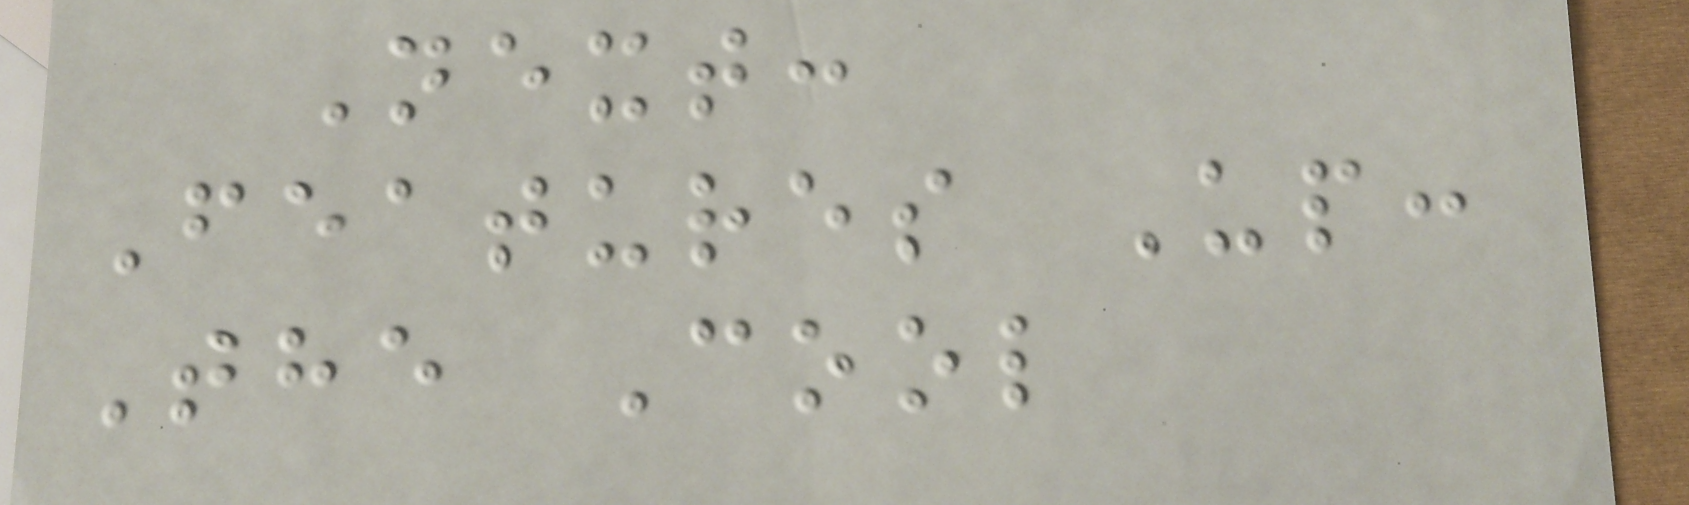Next:
Features Up:
The Cool
